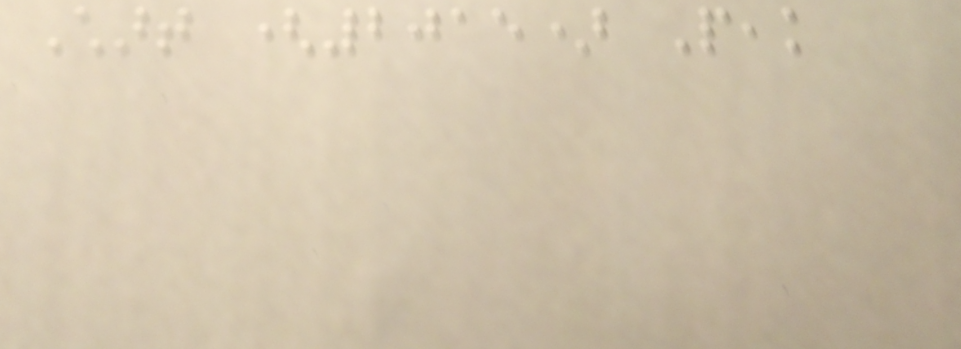Chart (2015) Peak
